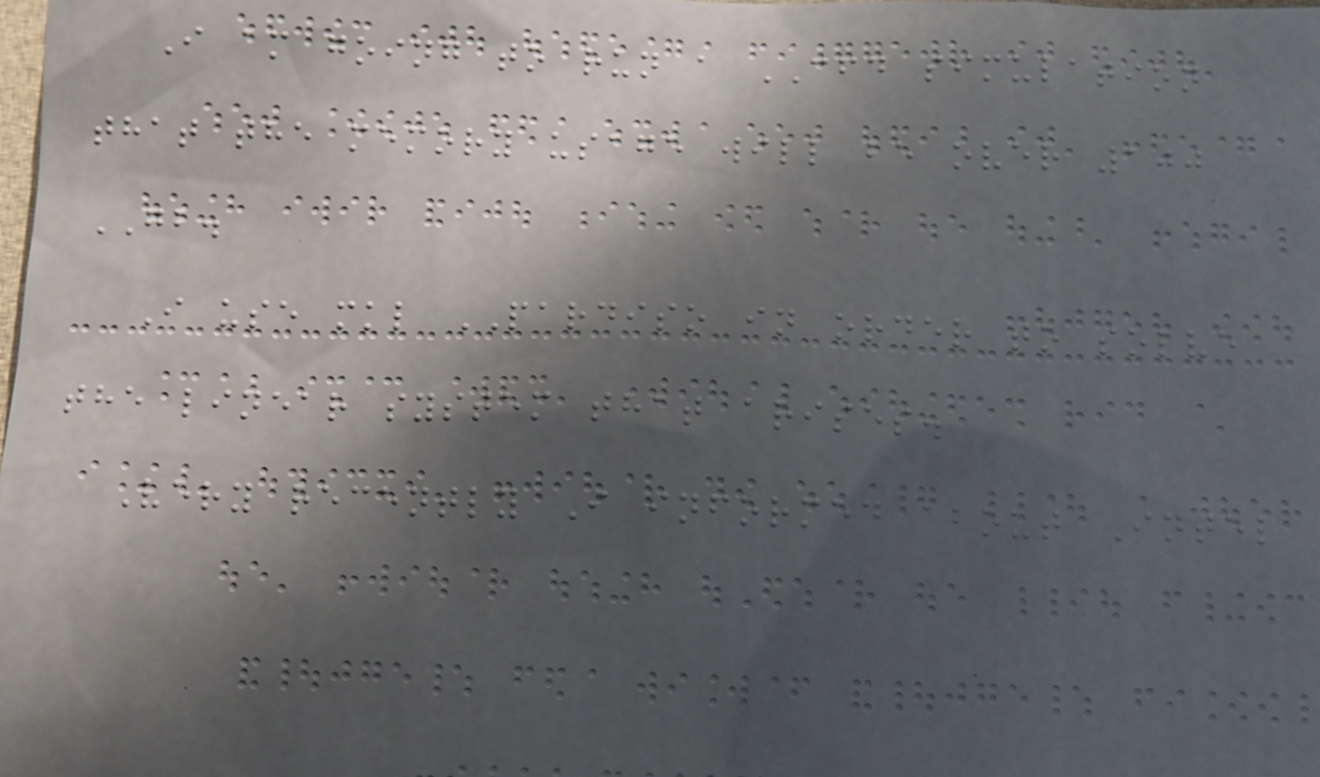I am going to run a CFD simulation
that the memory usage will be over 100
GB.
I use mkl PARDISO in order to solve
the linear system that arises.
Very recently I informed about Intel
